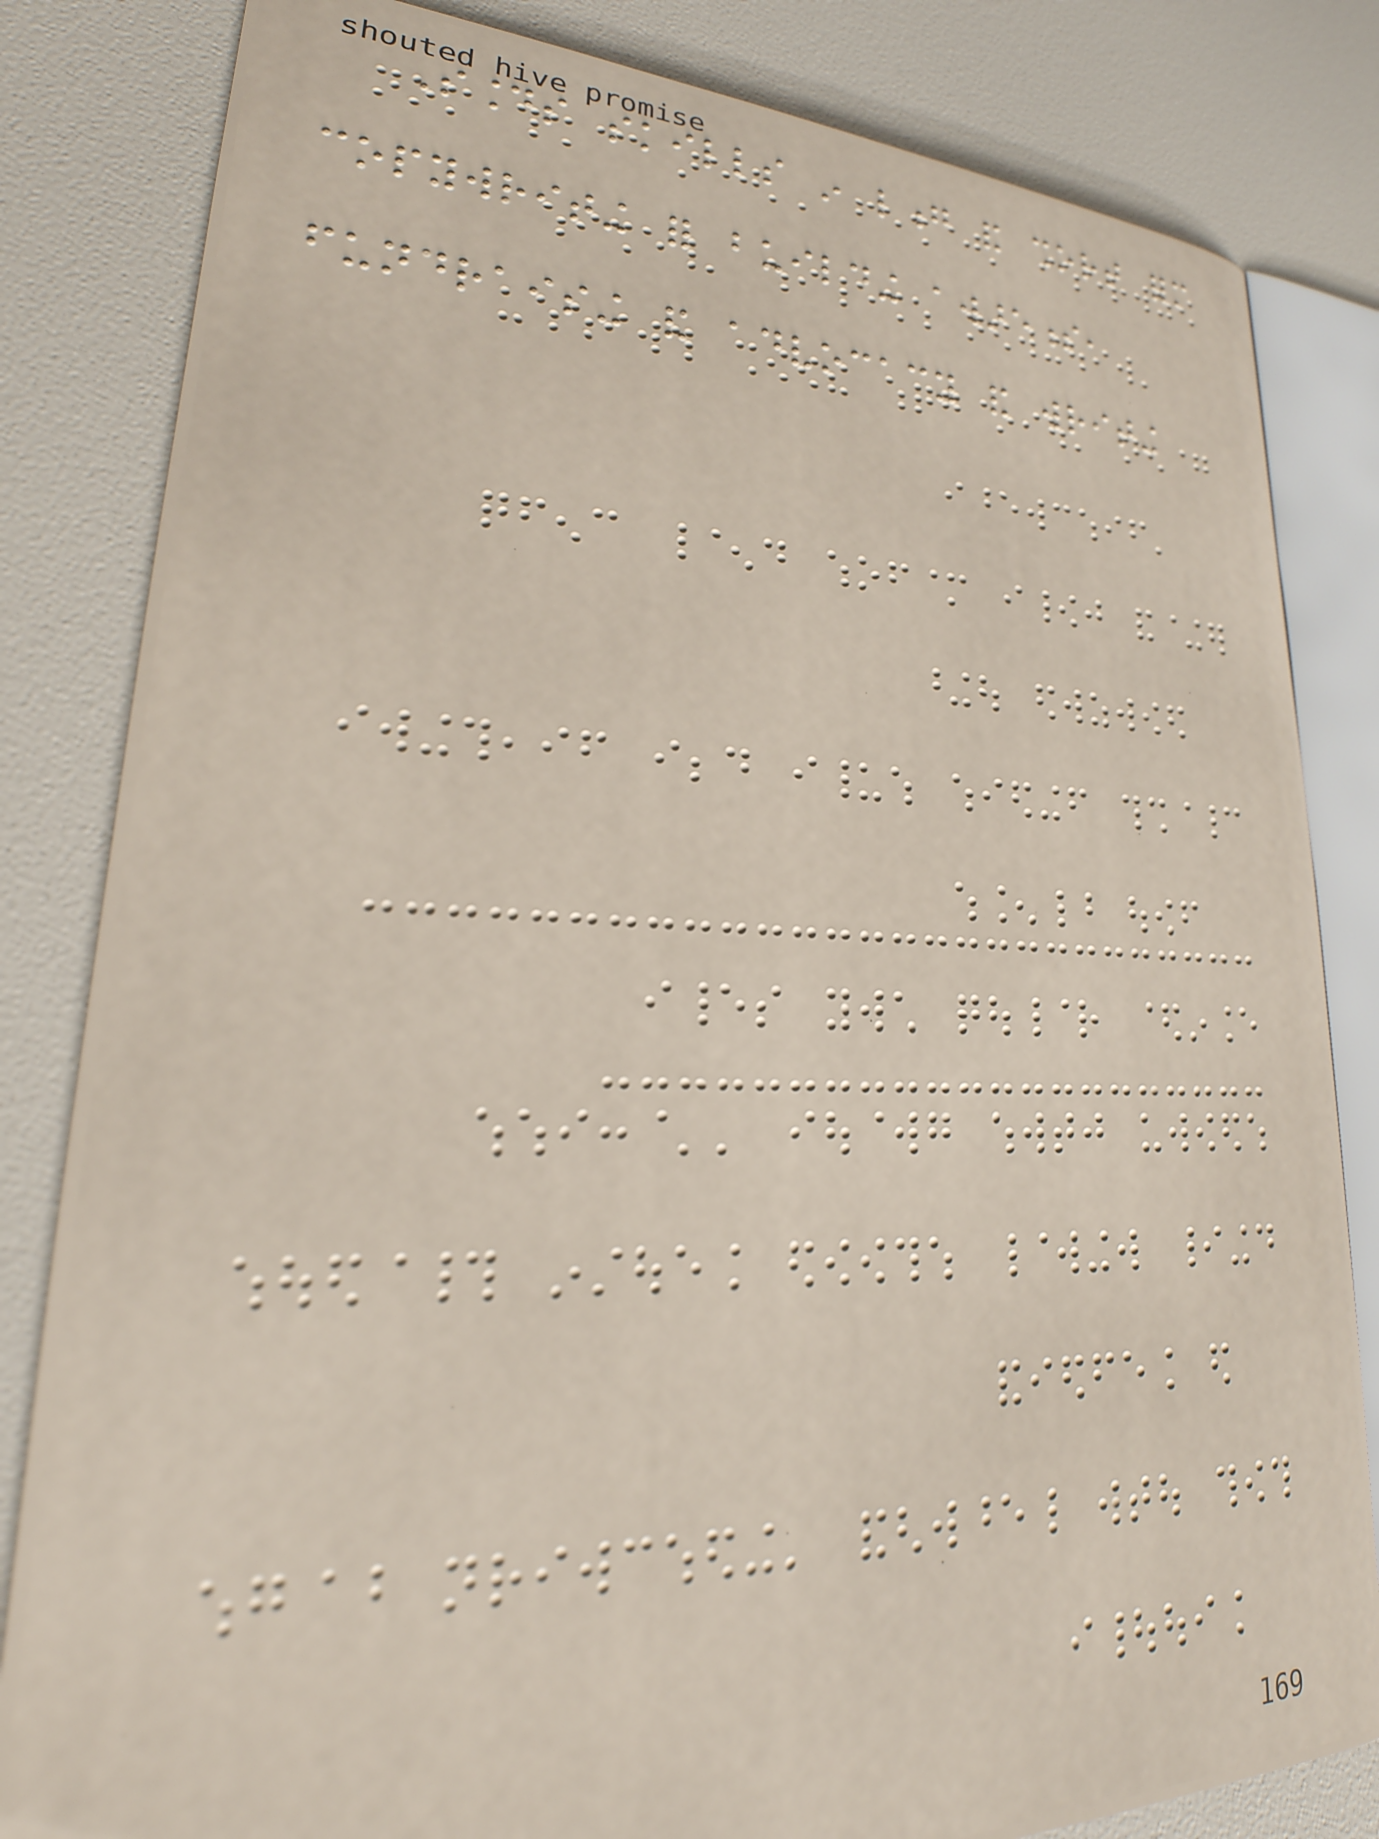Sounds skills in long and short form
copywriting for building awareness,
fundraising and advocacy and writing
